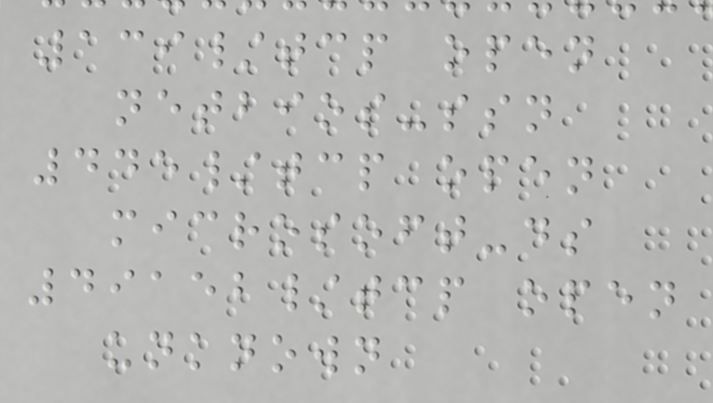139/tcp open
netbios-ssn
445/tcp open
microsoft-ds
49152/tcp open
unknown
